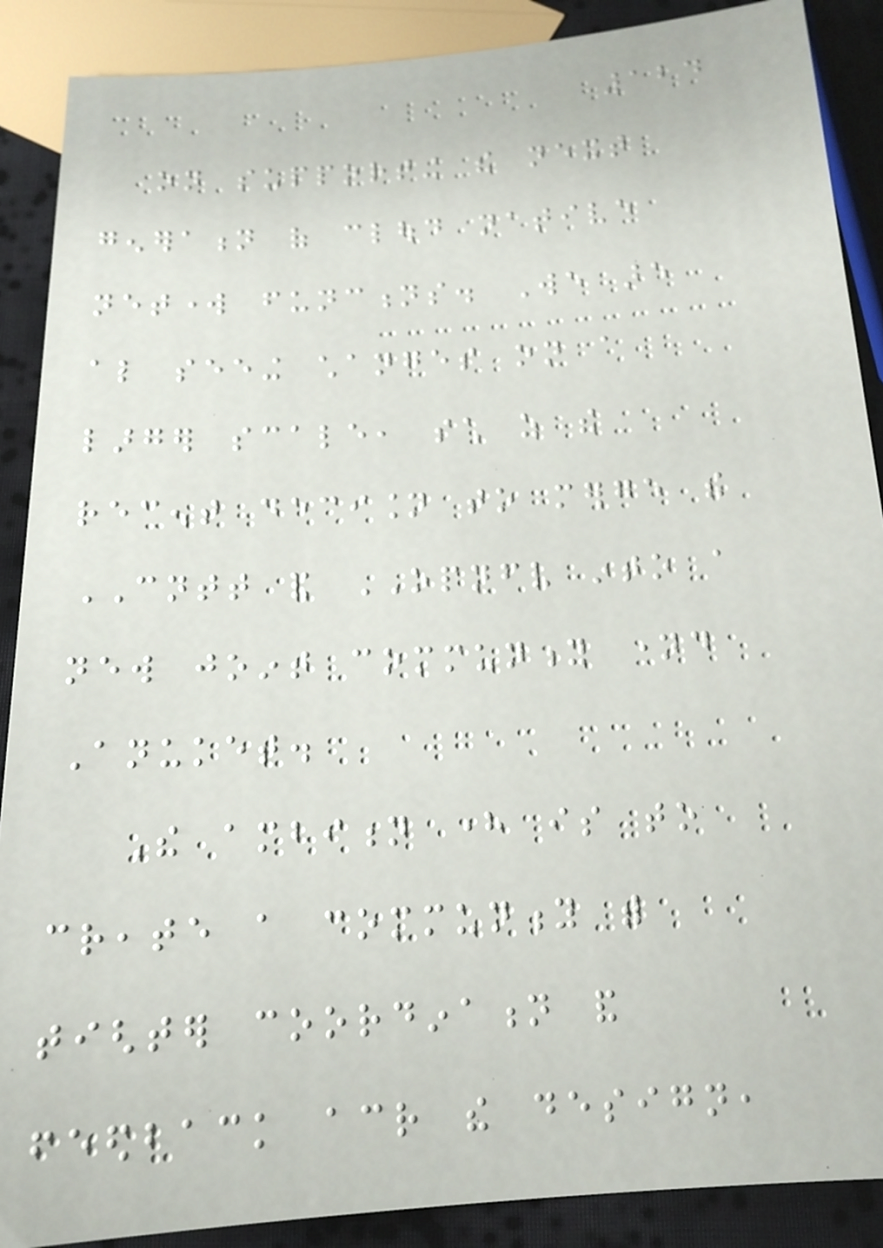124
on supporting the next
generation of cloud native
network functions. We are
also seeing changes on a
larger scale, such as the
recent decision to merge the
CNTT and OPNFV into a
new joint community named
Anuket.
The ambition here is to
create a community with
tighter coordination and
feedback across the design,
